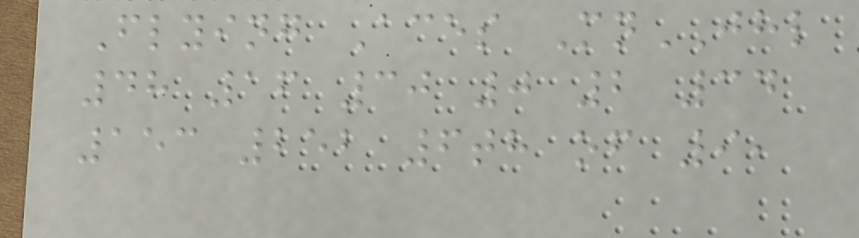Flying Aces MnJHL
48 16 30 0 2 34
153 252 6th of 9,
